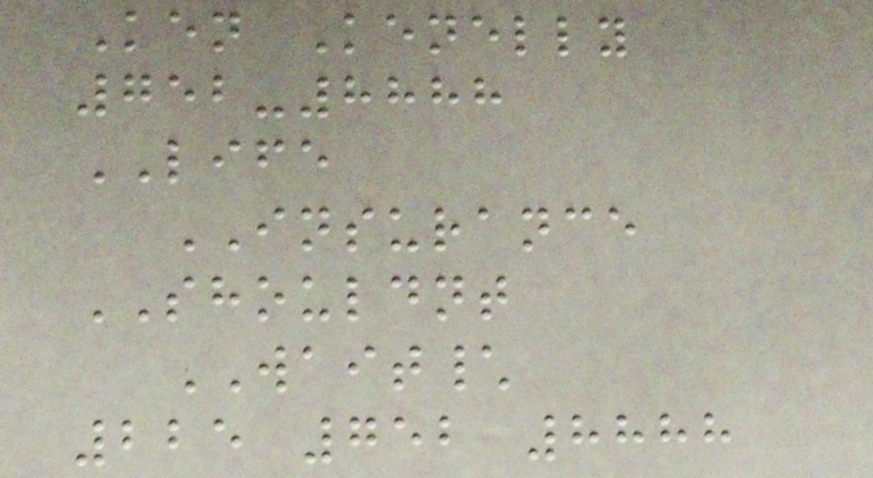Ken Kenelly
752-8888
LIFE
INSURANCE
SHOULDNT
WAIT\
225 752 8888
